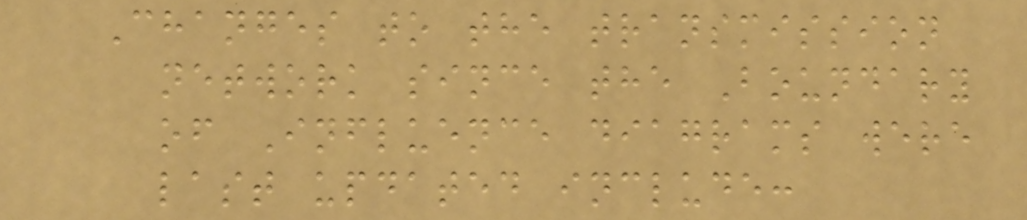Changes to the transmission
network since the Boundary
of Influence diagrams were
last updated include:
